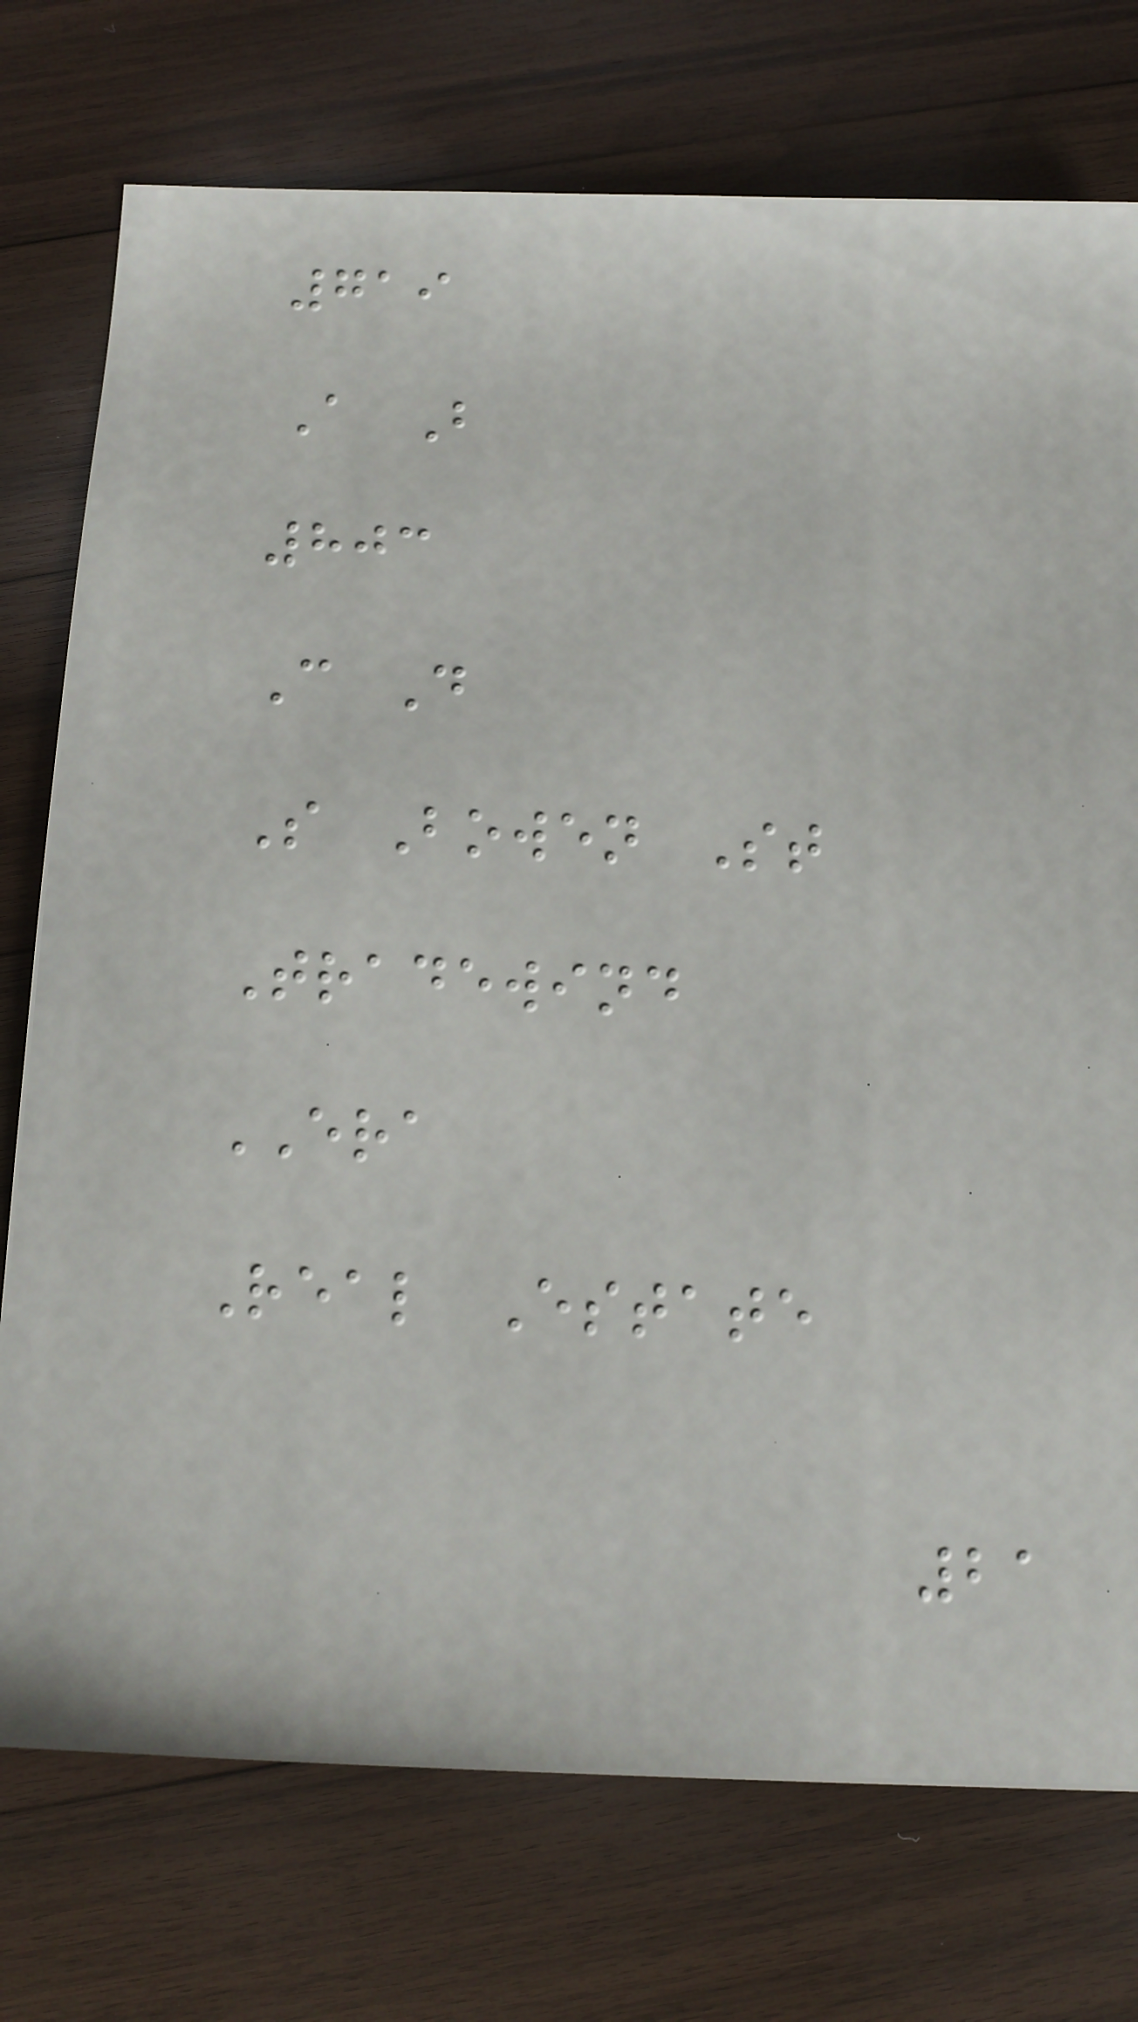719
A B
803
C D
S Bowen St
Tradewind
ERA
Real Estate
21
